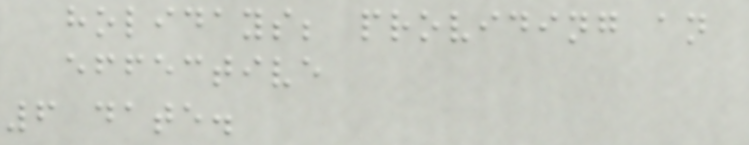holidays; providing an
effective
6 date.
